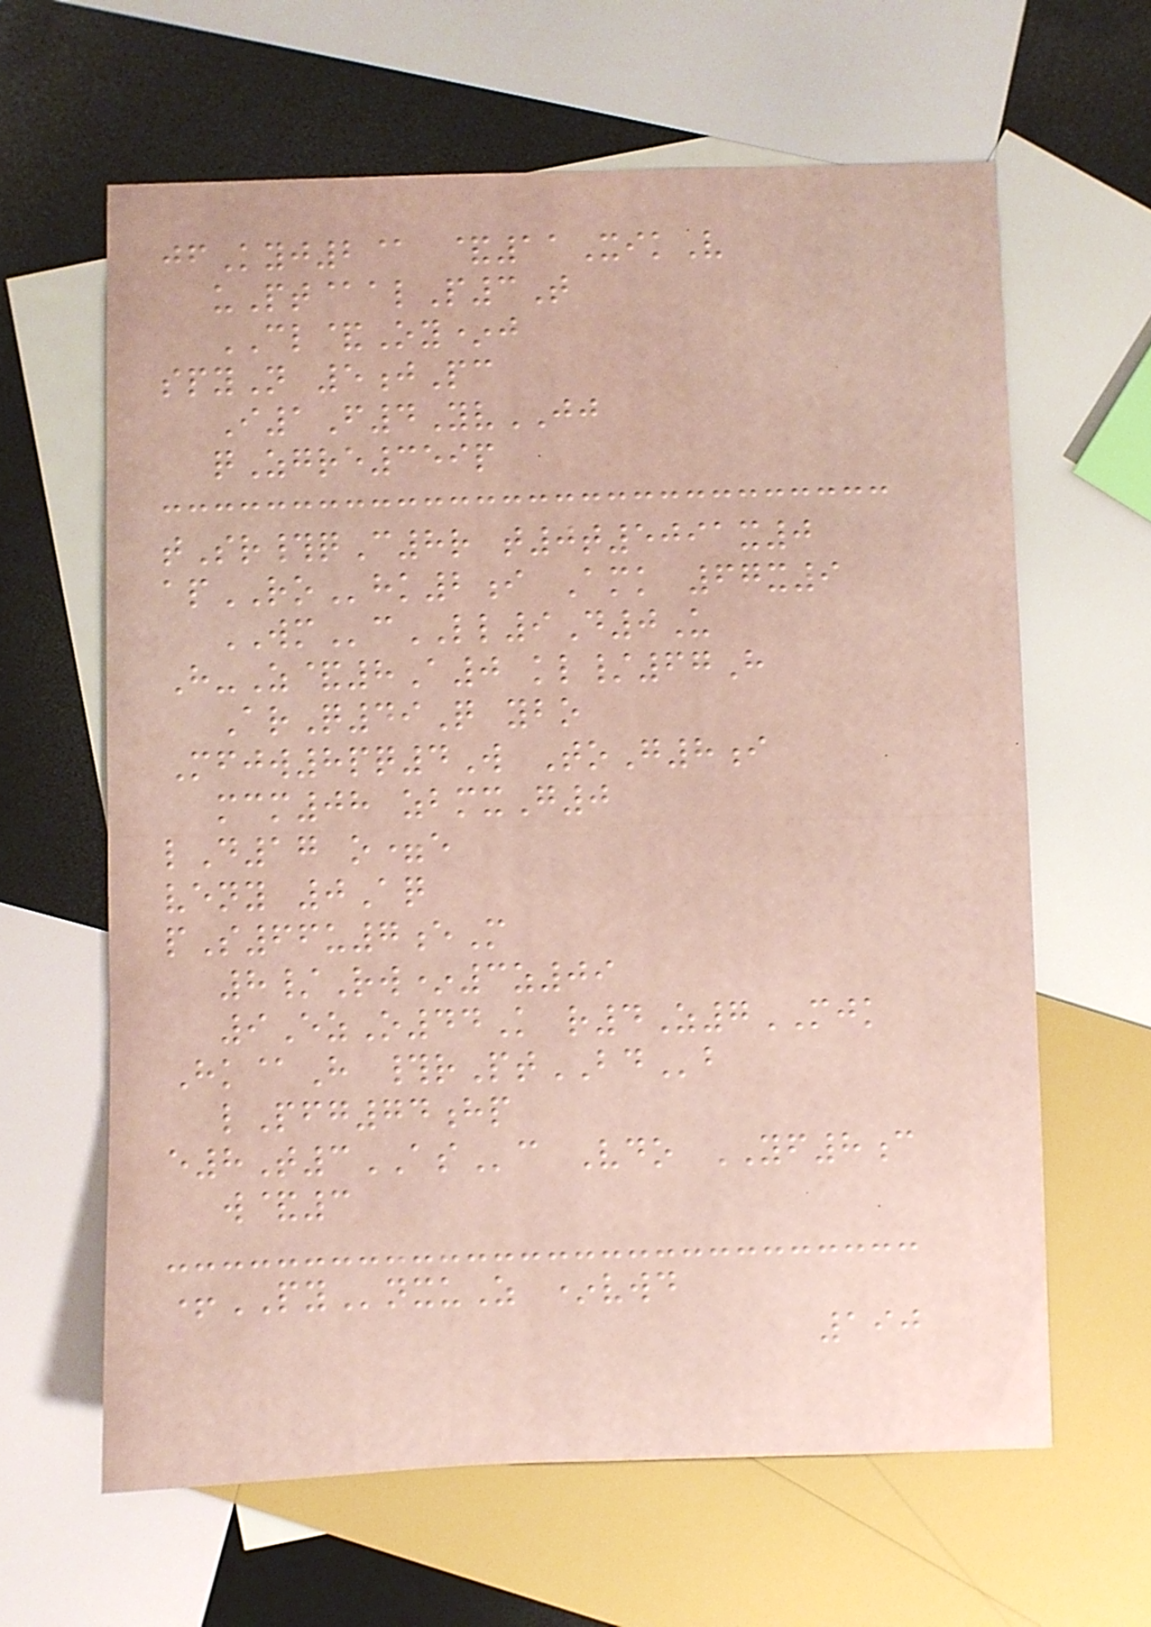jfKyj2@ &11XikV
uPt@alP3T
CL&Oy*j
spyN 5jPc
I1F4YvJJ
qZgre359p
tSr#qC8r t0t5091x0
apROhk2i Amk 67x9
WMcLL9D0U
H-Z&8A0 kl/67H
ArQ49Q ybo
Mfjw8pq4W ToG8i
mcm08 zbmxG0
lD17 o=e
veny 0Aq
pS66u7eM
8/Rw*3z09
9EzO44K r4Z7MJK
Hk@H #rPtBDb
lPfg74hp
e8T3ASc Vdo YF8c
w&3
+PYnxuZ *vwd
190
